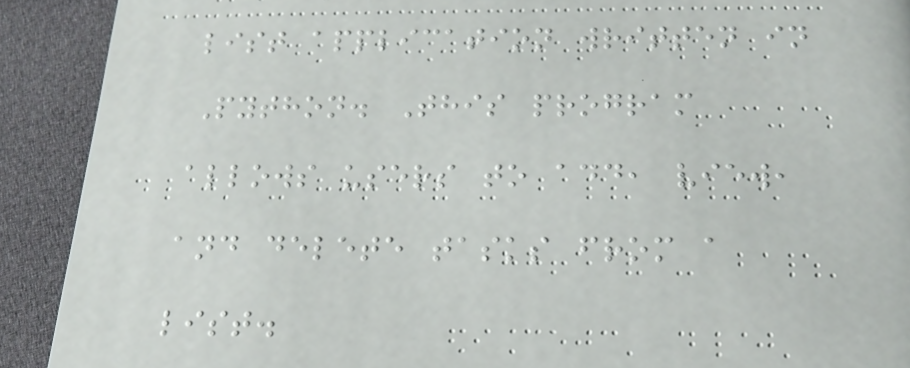list application written in
Python. This program
allows users to add, view,
and delete tasks from a
list.
